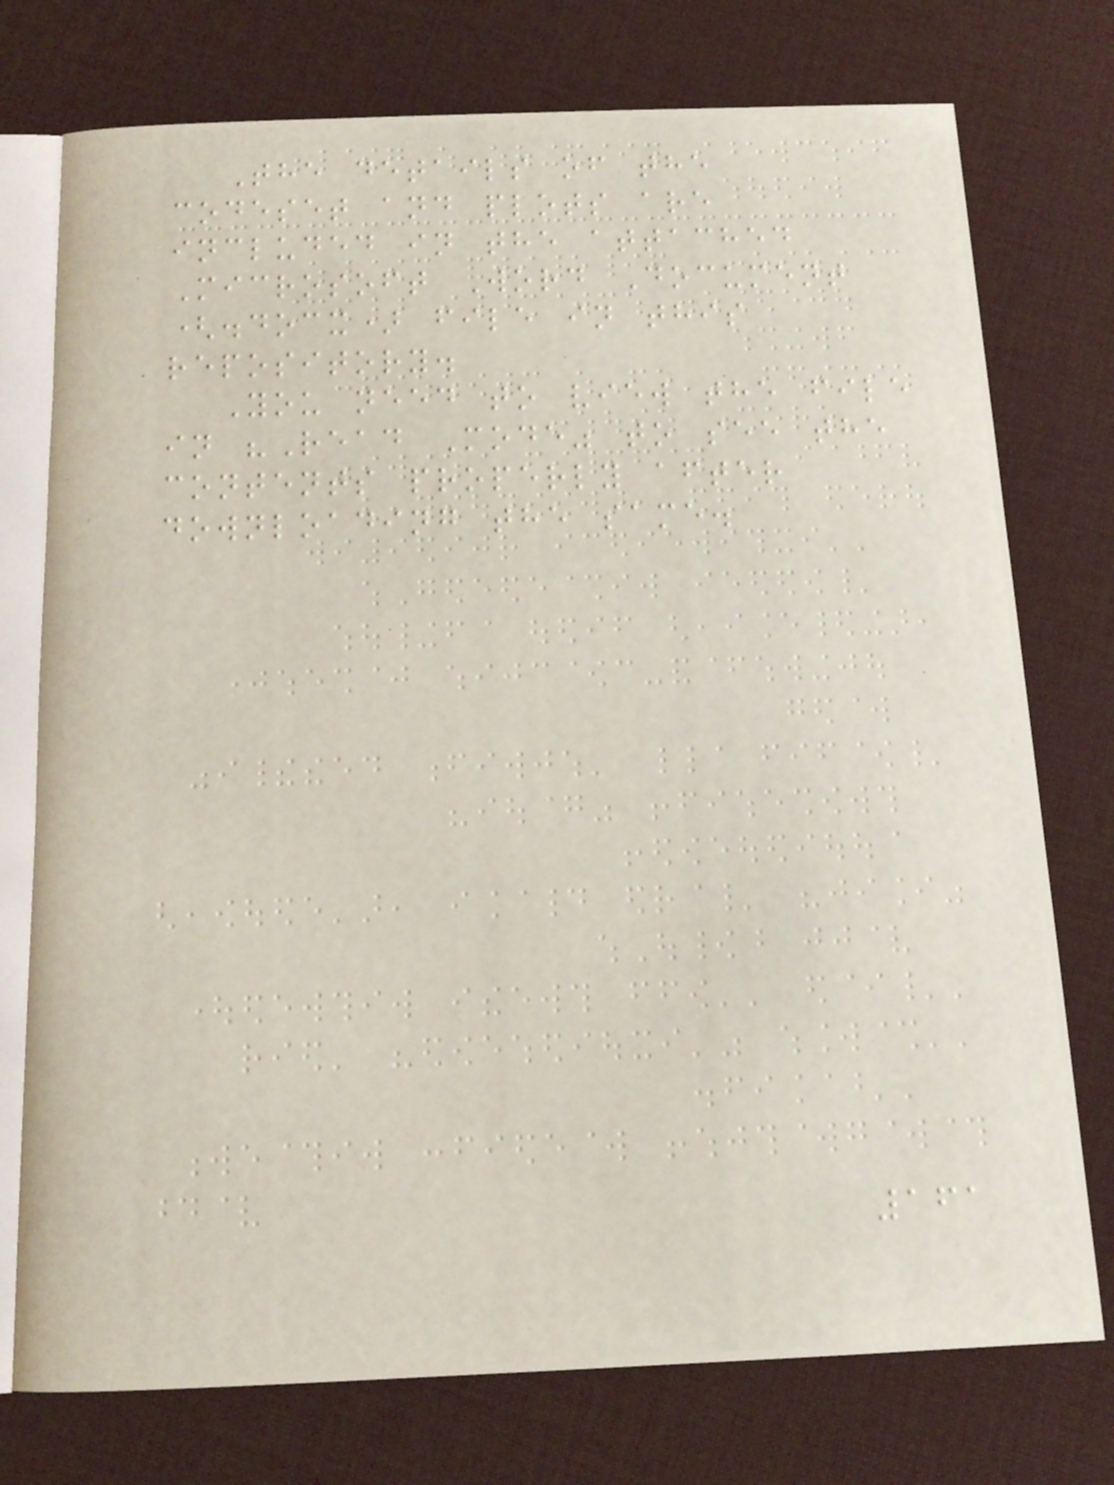The details of the
codeset and plots are
included in the attached
Microsoft Word Document
(.docx) file in this
repository.
You need to view the file
in "Read Mode" to see the
contents properly after
downloading the same.
161
